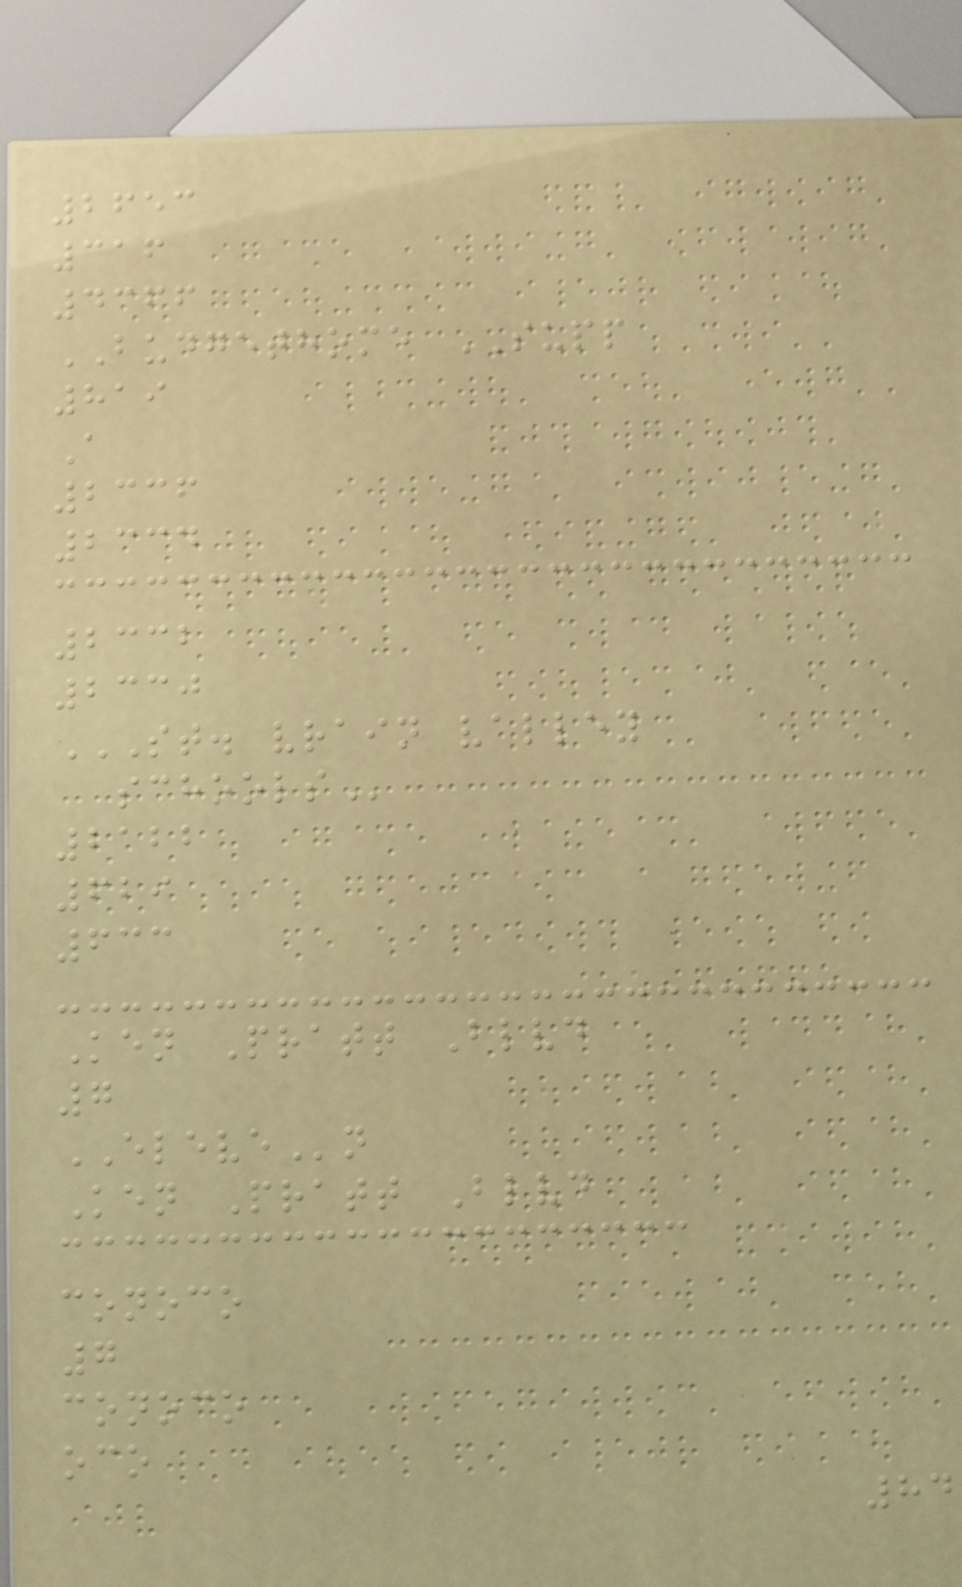2653
316
4366
BUDGETHOME SUPP
819
A
2336
2334
2332
2330
ST. VRAIN VALLEY
SCHOOLS
2122
629
633
Ken Pratt Blvd
7
ELEVEn
Ken Pratt Blvd
conoco
7
conoco
oco
84
